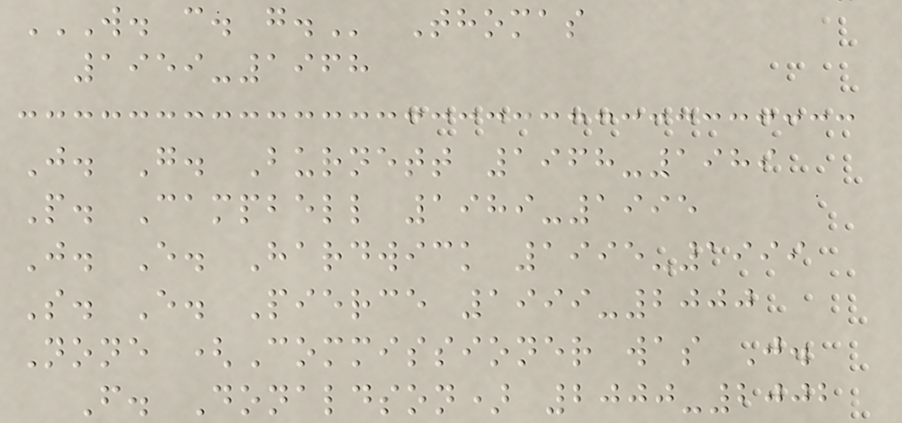W. C. G. Thomas
1959-1968
J. G. Burnett 1968-1989
P. Campbell 1989-1995
J. E. Hardwick 1995-1999
S. E. Pierce 1999-2000
None (Commissioner was J.
F. Donaldson) 2000-2002
